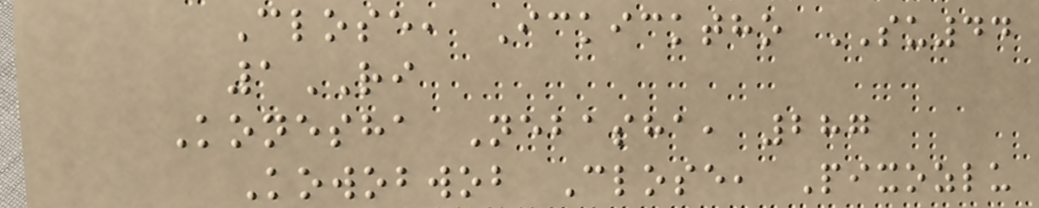Close, Ickicktho SU44
1RI
Konesha Nebasha, 287
Kowobwob Close, Pixozlu
